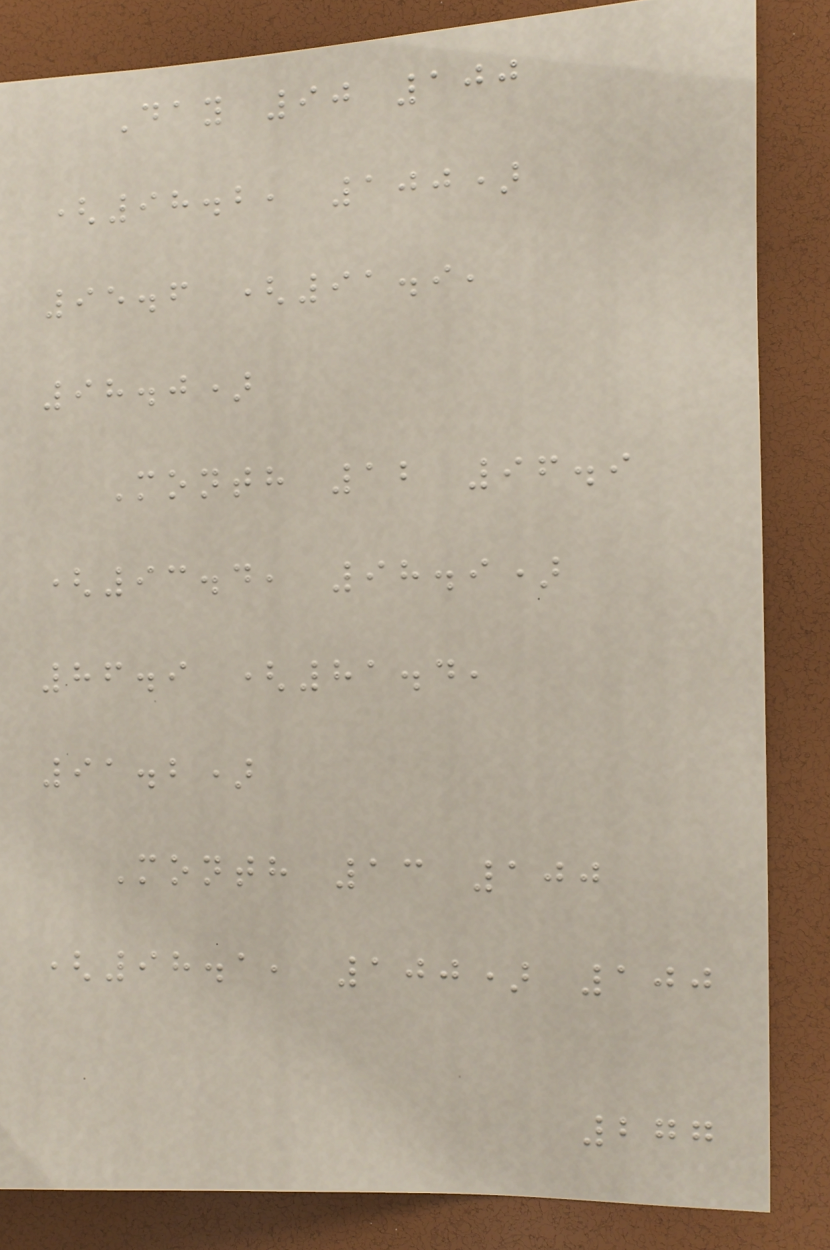Day 90 100
(98.2, 100)
95.6 (91.9,
98.0)
Month 12 96.9
(93.4, 98.9)
86.9 (81.4,
91.2)
Month 13 100
(98.1, 100) 100
277
